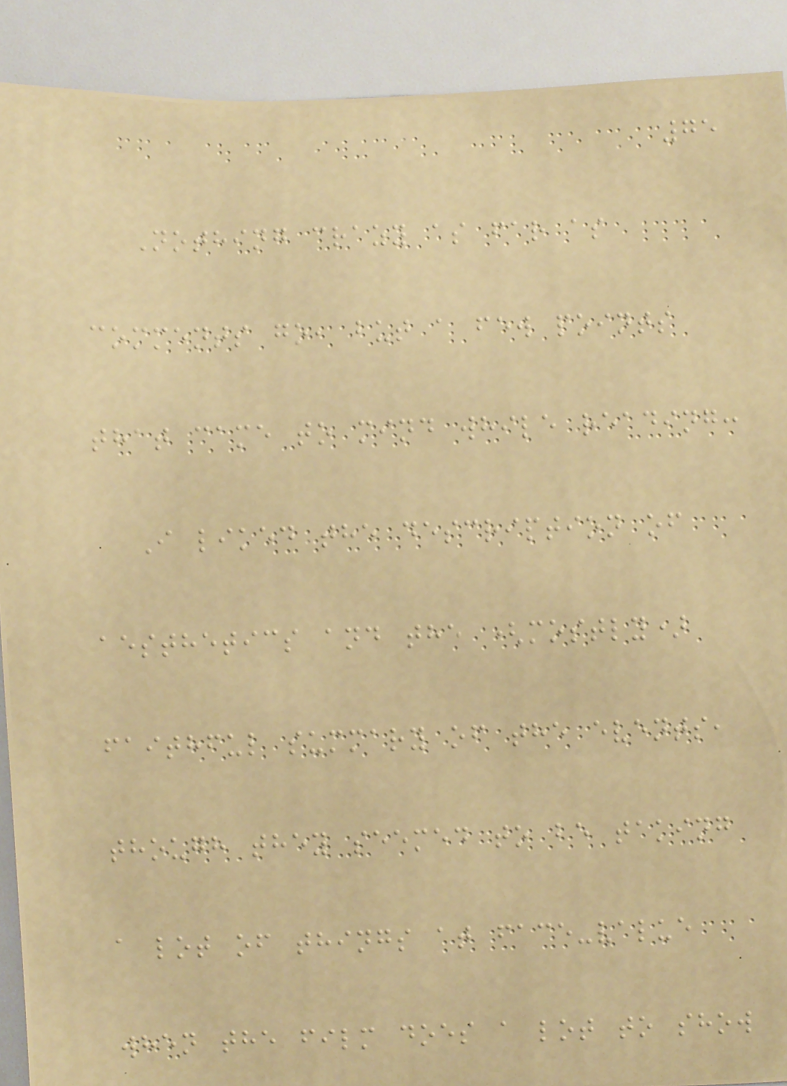75
Nothing crazy as far as
comments go, but a few points
that came to mind while reading:
I liked the description of
aesthetics and the (mostly)
faithful summary of the events,
though they seemed to be taking
a lot of things at face-value
when the film does a lot to show
